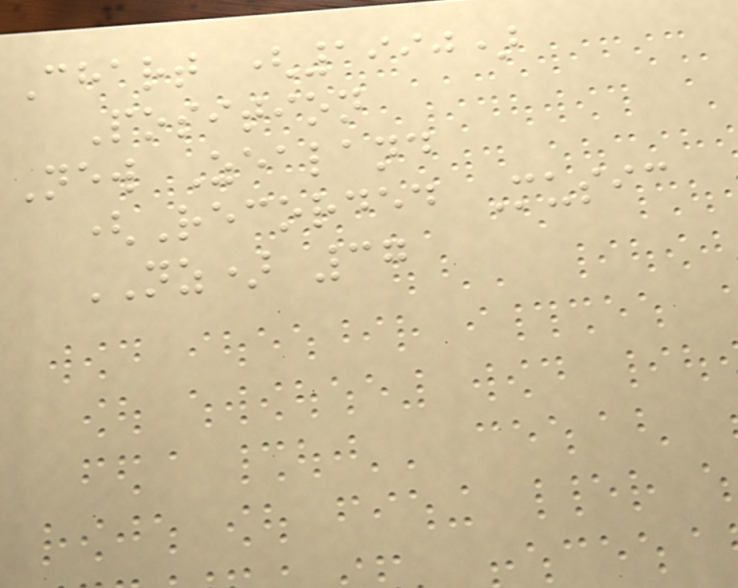Chart (1990)
Position
New Zealand
(Recorded Music
NZ) 37
